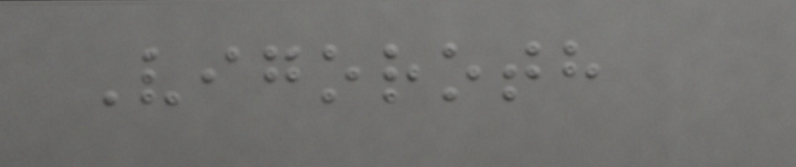Vigoroth
